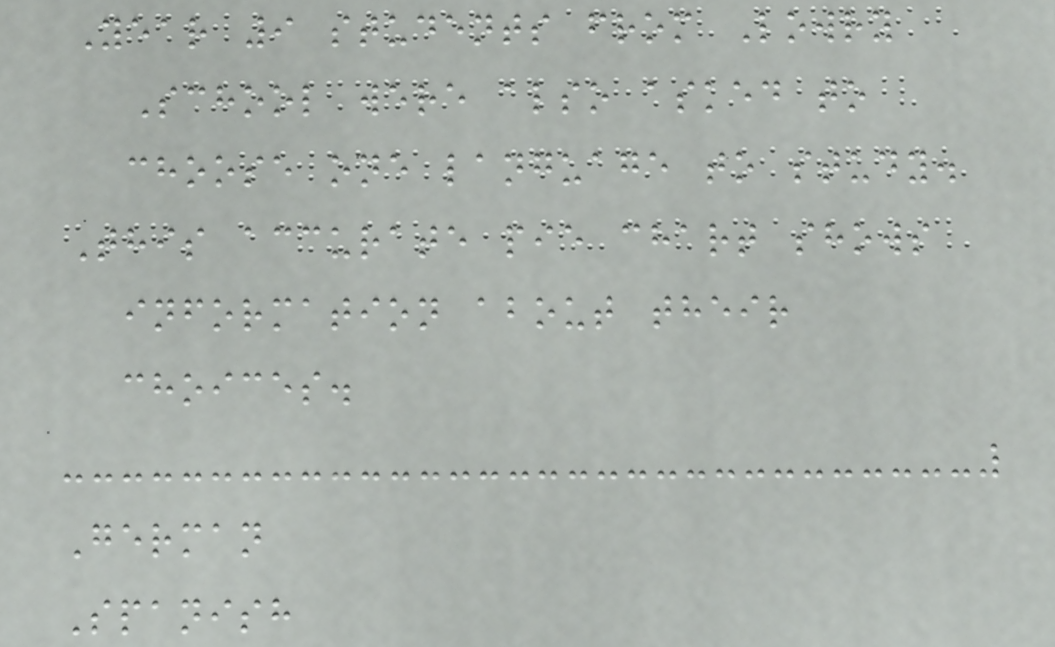Year 9 students from Lowry
School were also asked to
choose one language to study.
This accurate pie chart shows
information about their
choices.
German
Spanish
